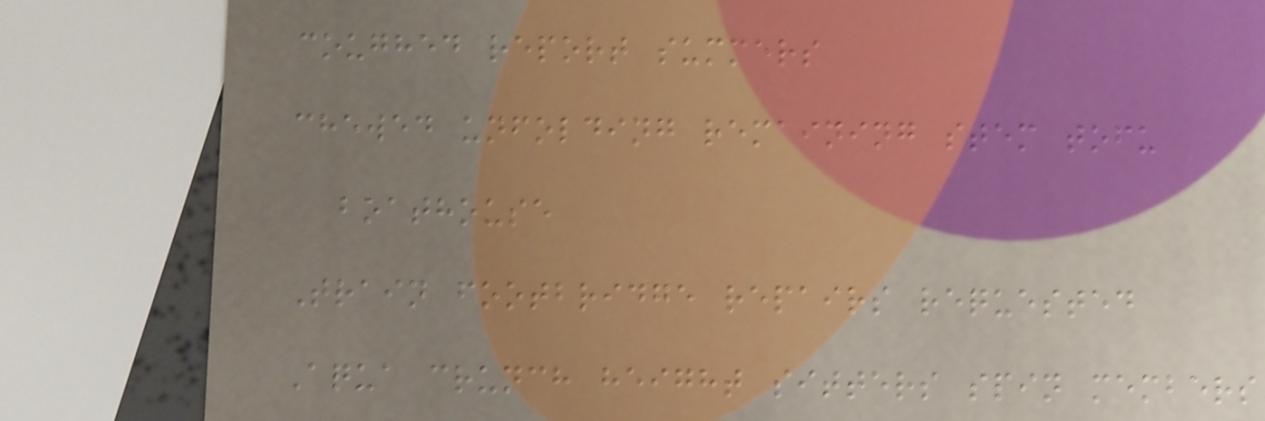coughed report summers
chewed unfolding remaining stem tofu
boathouse
Train footbridge repairs requested
Aqua crunch height sitters spin members
